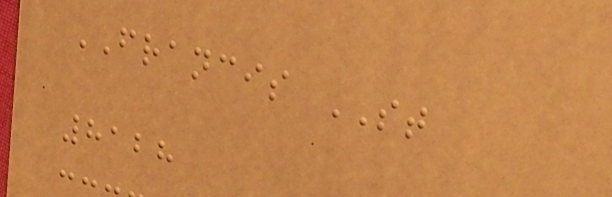FRANCIS ST
8128
